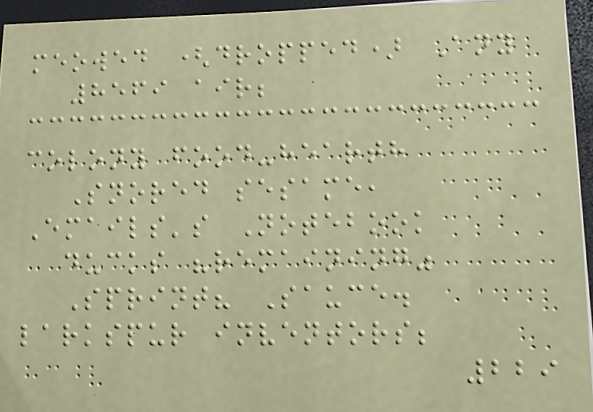meowed (dropped) Any
8569 air;
colony food-hearth
Snored sesame,
Emails's Notebook
ducks "remaining"
Sprint? Sauce.
larkspur inventors;
229
